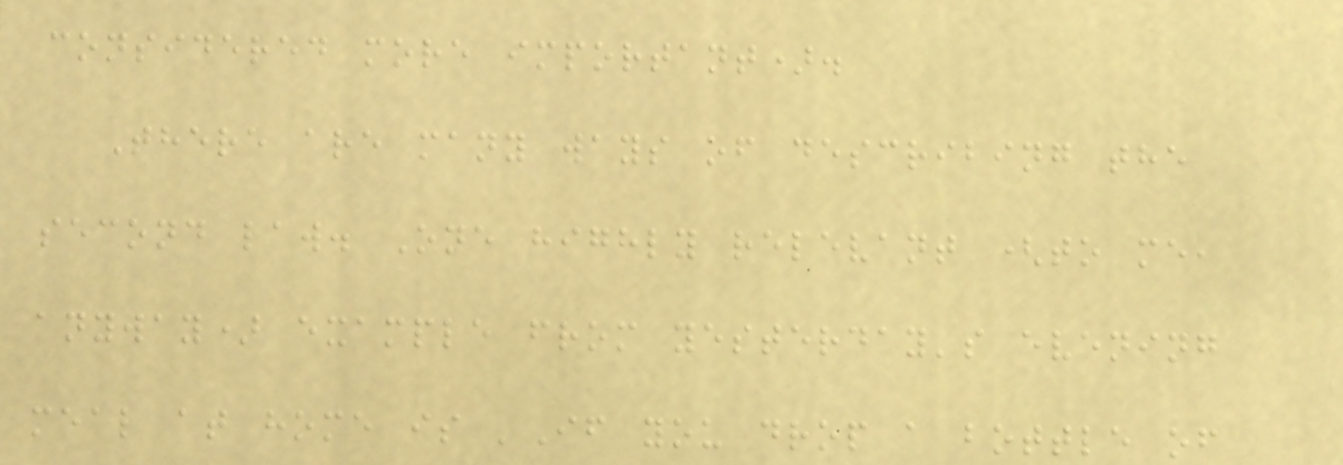considered more important).
There are many ways of describing the
second law. One highly relevant (to me,
anyway) example from yesterday's evening
meal at home is 'If you drop a bottle of
